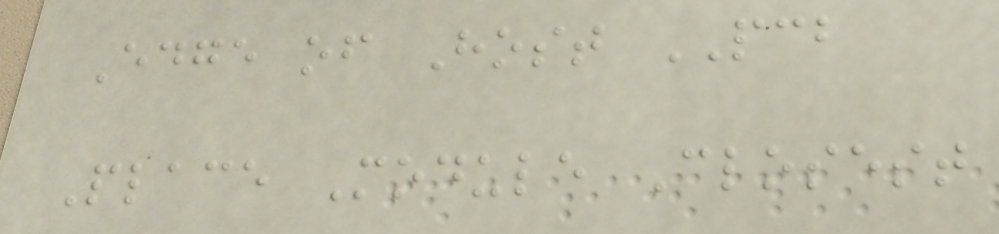Edge of Host PCB
Place Module Closest
